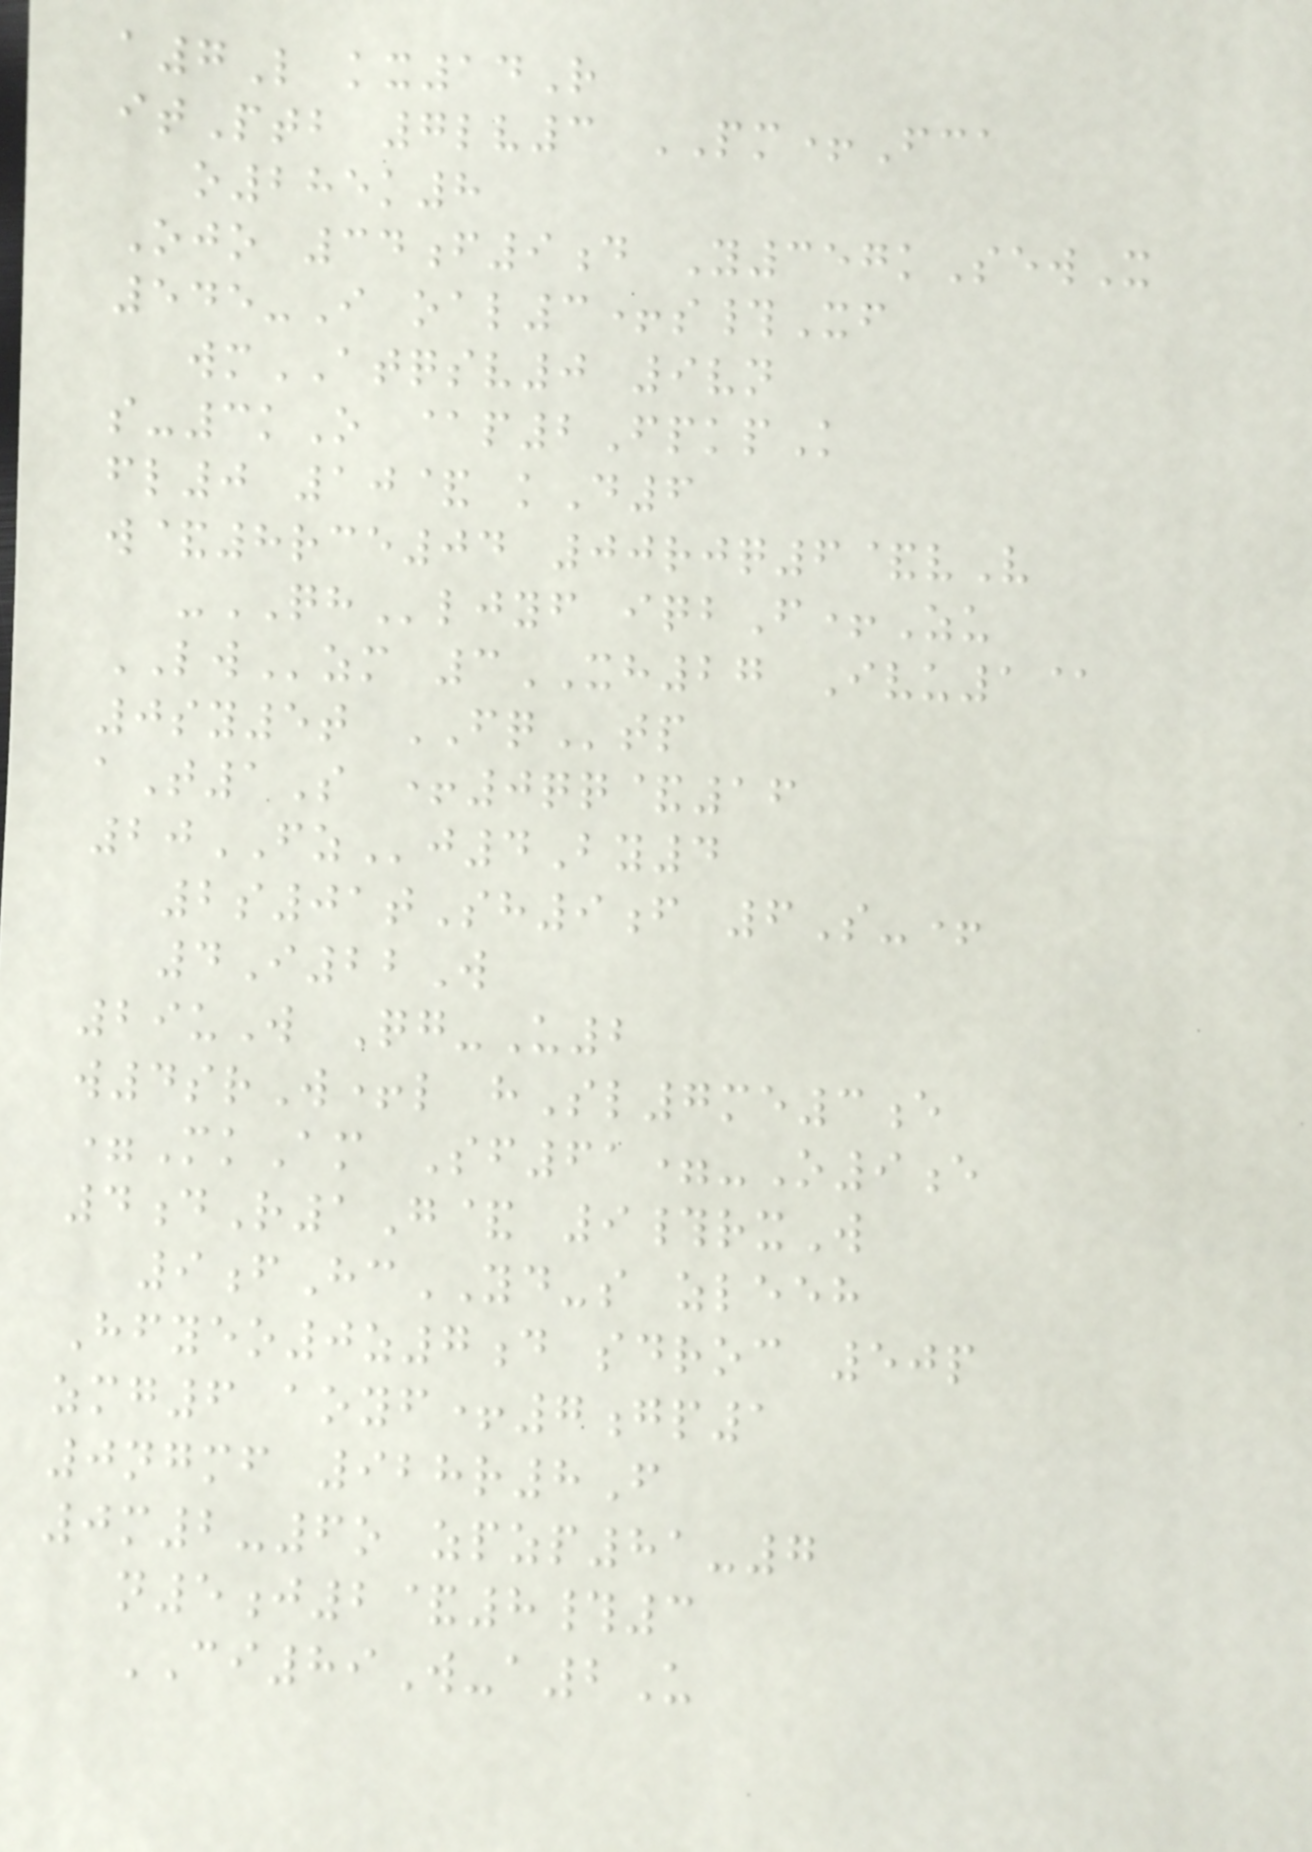a7L kx14R
itPtb 7lv3 PM+Fca
o285k8
Ojo 34f9d Y357kSewX
545-I oal3+s#Xf
wmATQSV0 9vn
s-3kO @p2FpkpK
fl0 10& kD6
w&8rce04 00rjq6&vV
-QHljyf iqbF+Zu
LWzm 3XH27 Ivu1@
0sy5t FQtp
aT1S +0qq&16
20FZj4By4
2s01tSh9f 6S-+
4I22W
29uW Qg-U2
w4srW+l hSl7me3e
=MkAm Sf61=-O9e
4dR1G& 9#rxW
9fHcYD-s zleeh
Hfyeo0z7d sdroc 50p
zmg6 aoyf+7gp1
0ngmf 928r8F
0m2-6o zpzp81-7
n5j2&8#3
CI89W-a2U
